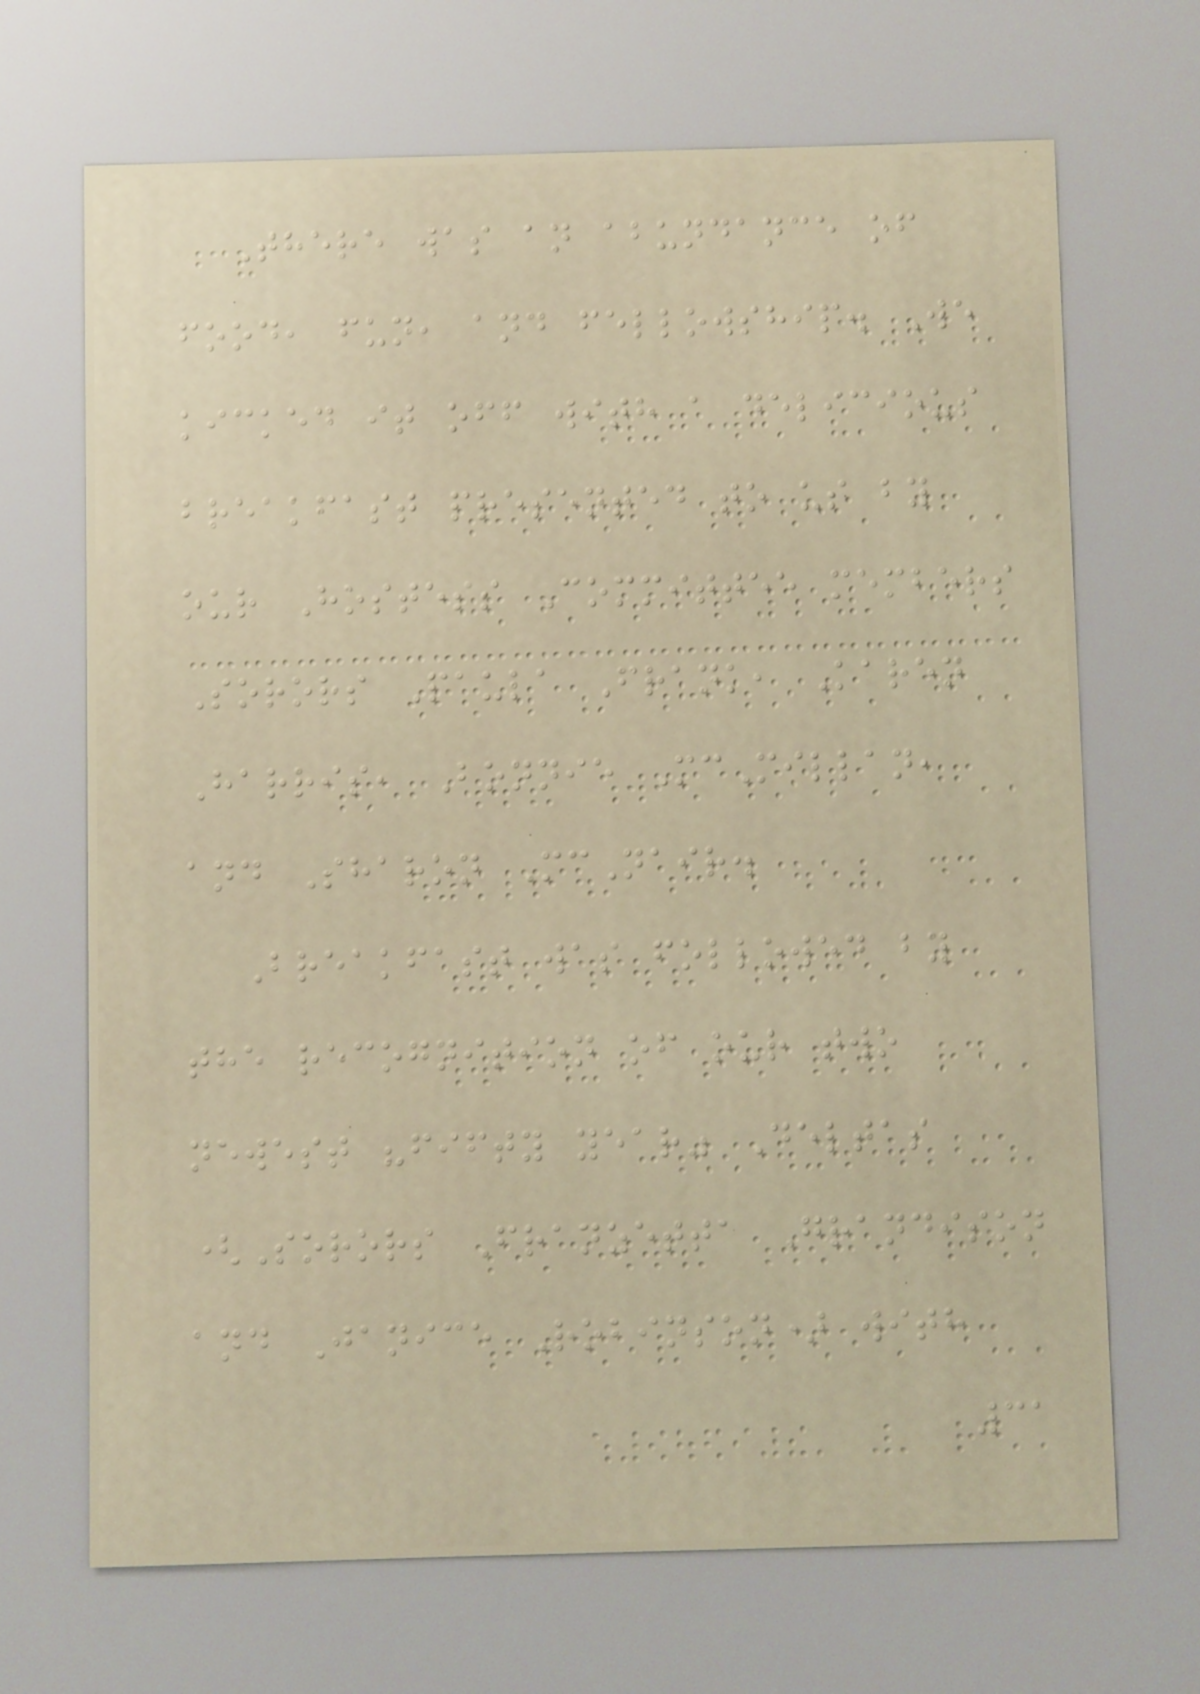There was an abundance of
food, fun, and fellowship. We
kicked it off with a delicious
breakfast presented to us by
our Hostess Committee members
Sorors Paula Frank, Karen
Harris, Bonnie McMillan,
and Sharon McNair.
Breakfast was followed by
the recognition of our two
newest "fifty year" Deltas
(Sorors Franzetta Grandison
and Janice Robinson) with
31
